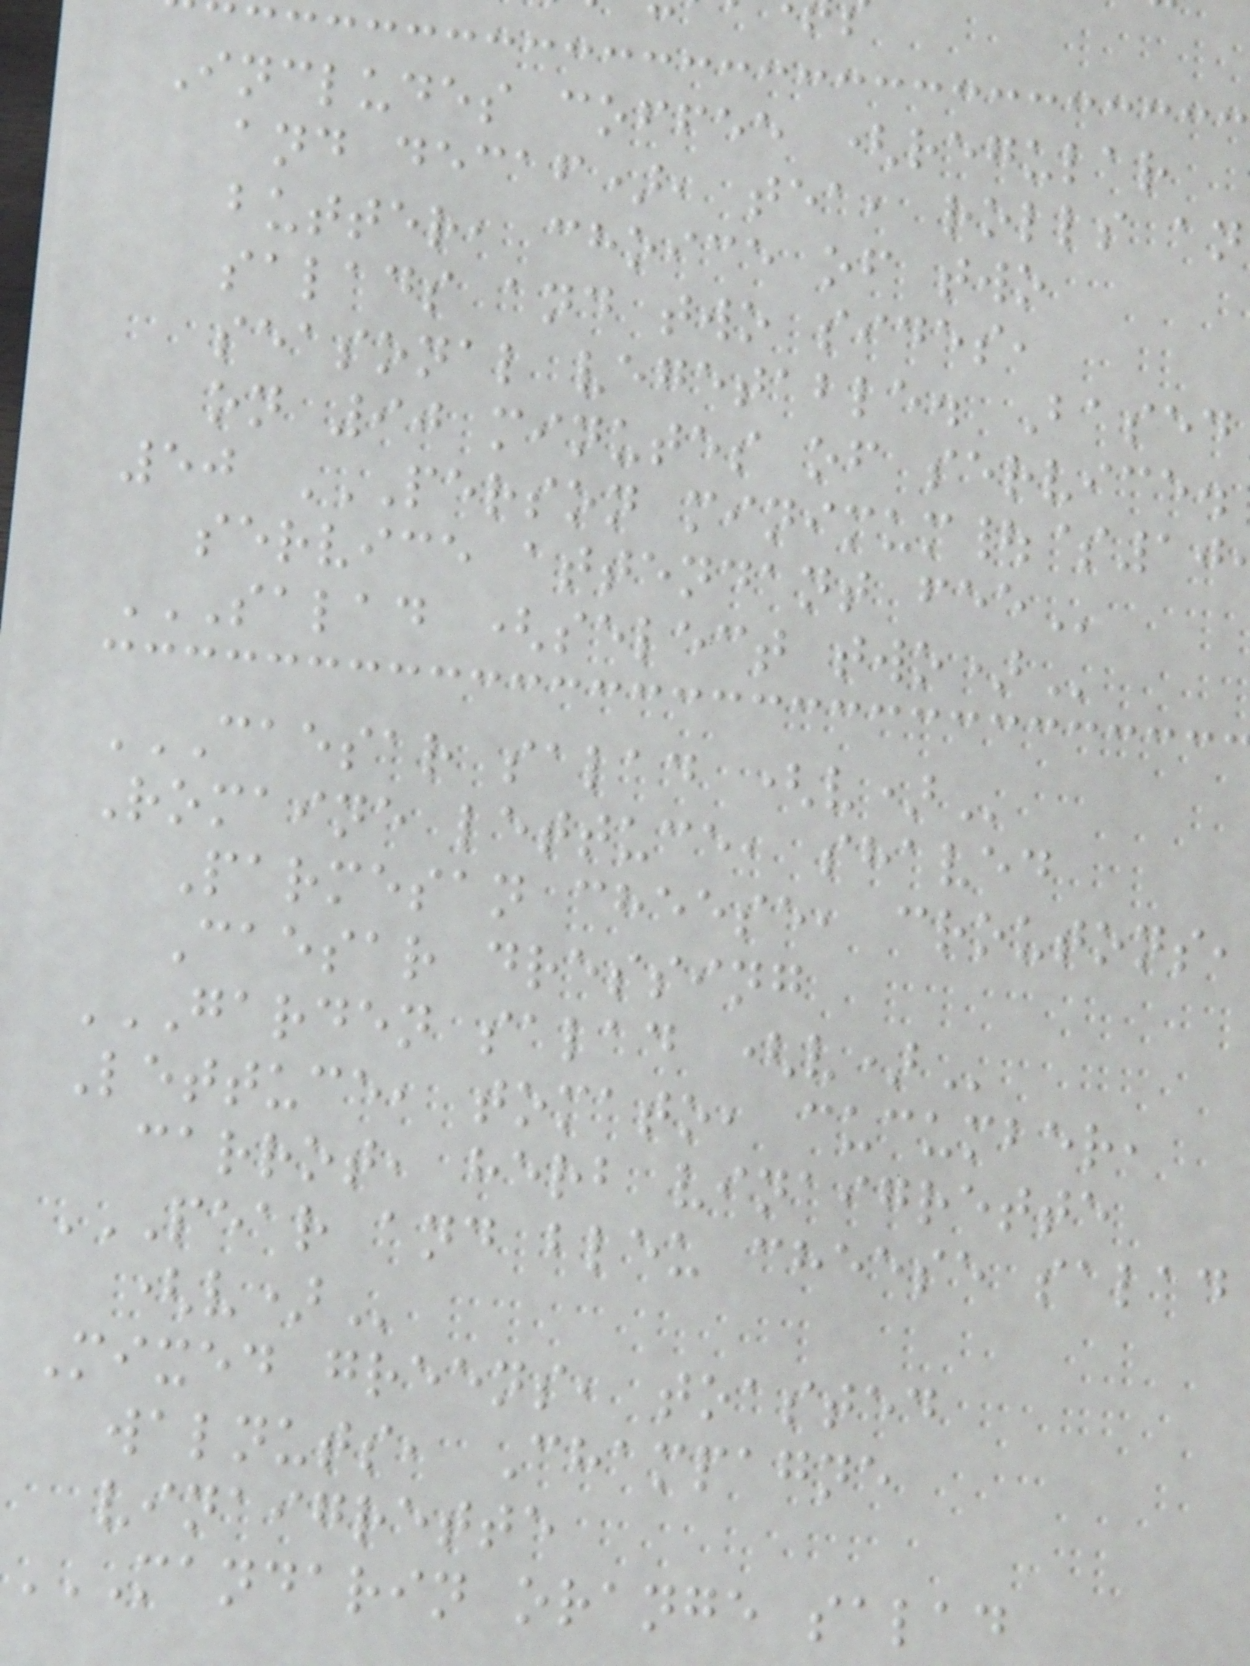Includes coffee (regular
and decaf), tea, rolls an
butter, choice of two
salads and two sides,
seasonal vegetable. Based
on 90 minutes of service.
service attendant
SALAD (SELECT TWO)
CAESAR SALAD (V)
Romaine lettuce, shaved
Parmesan cheese, croutons,
Caesar dressing
GARDEN SALAD (V)
Lettuce, tomato, cucumber,
carrot, herb vinaigrette
PEAR AND BLEU CHEESE SALAD
Mixed greens, toasted
walnuts, Champagne
vinaigrette
MANDARIN ORANGE SALAD
